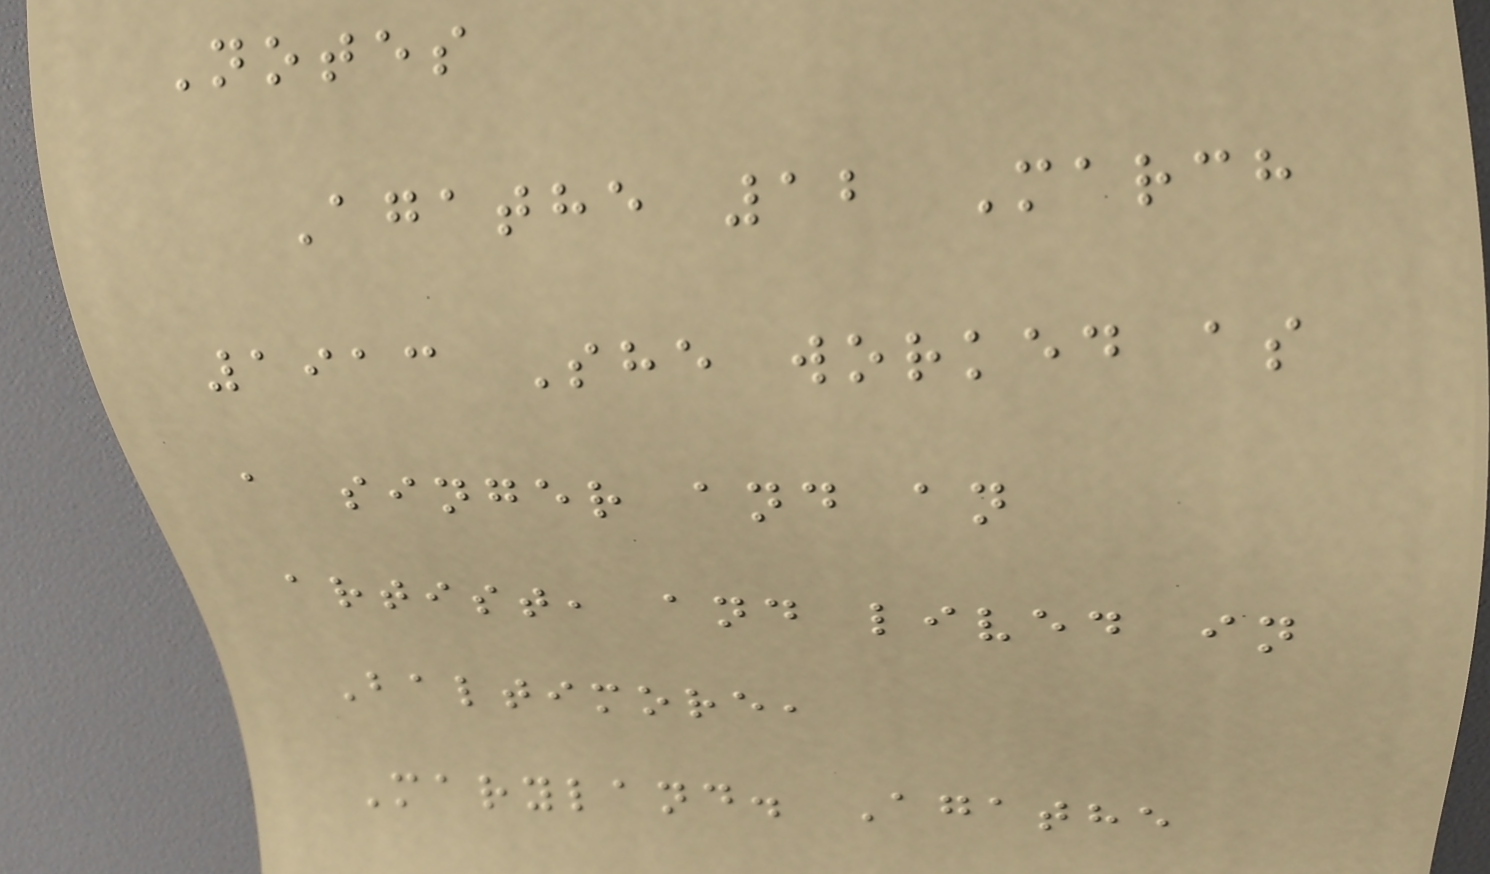Notes
Agathe 12 March
1913 She worked as
a singer and an
artist, and lived in
Baltimore,
Maryland. Agathe
